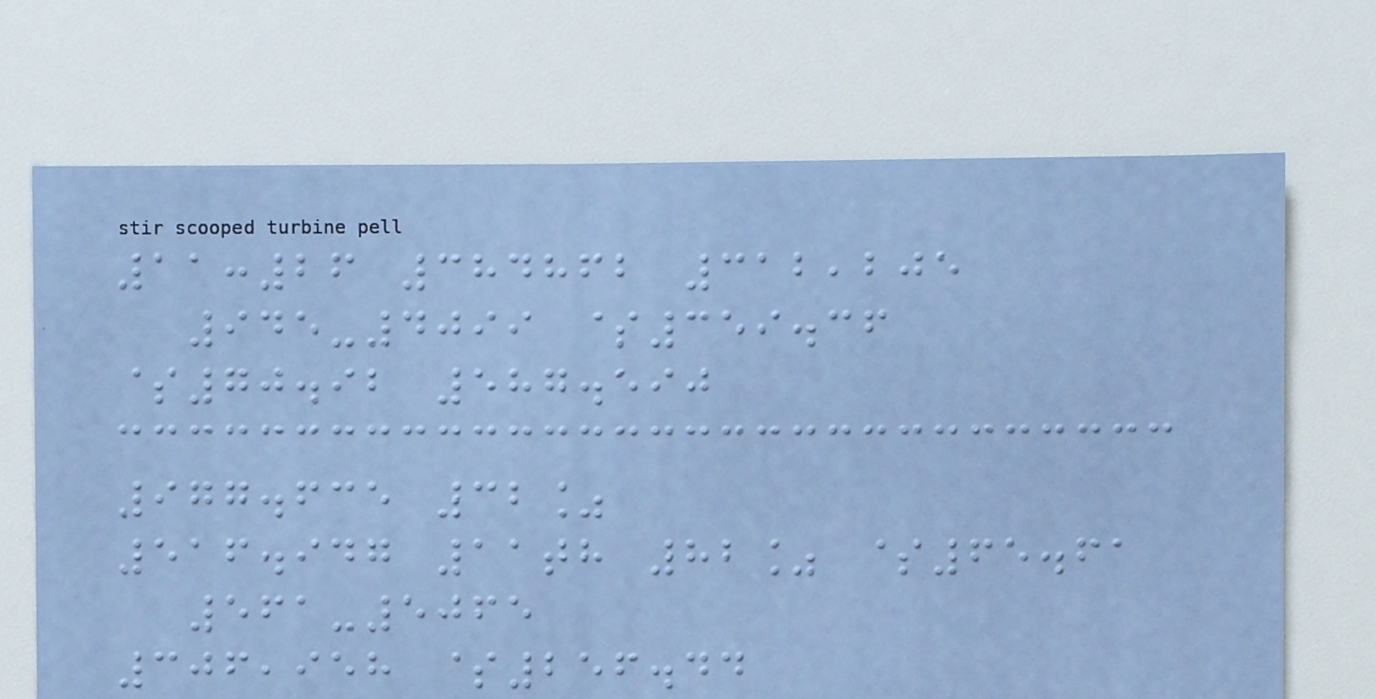11:26 384862 312,205
945-4099 $359.36
$70.92 587.590
977.635 32%
516.947 11th 82% $65.61
561-5065
306,958 $256.44
